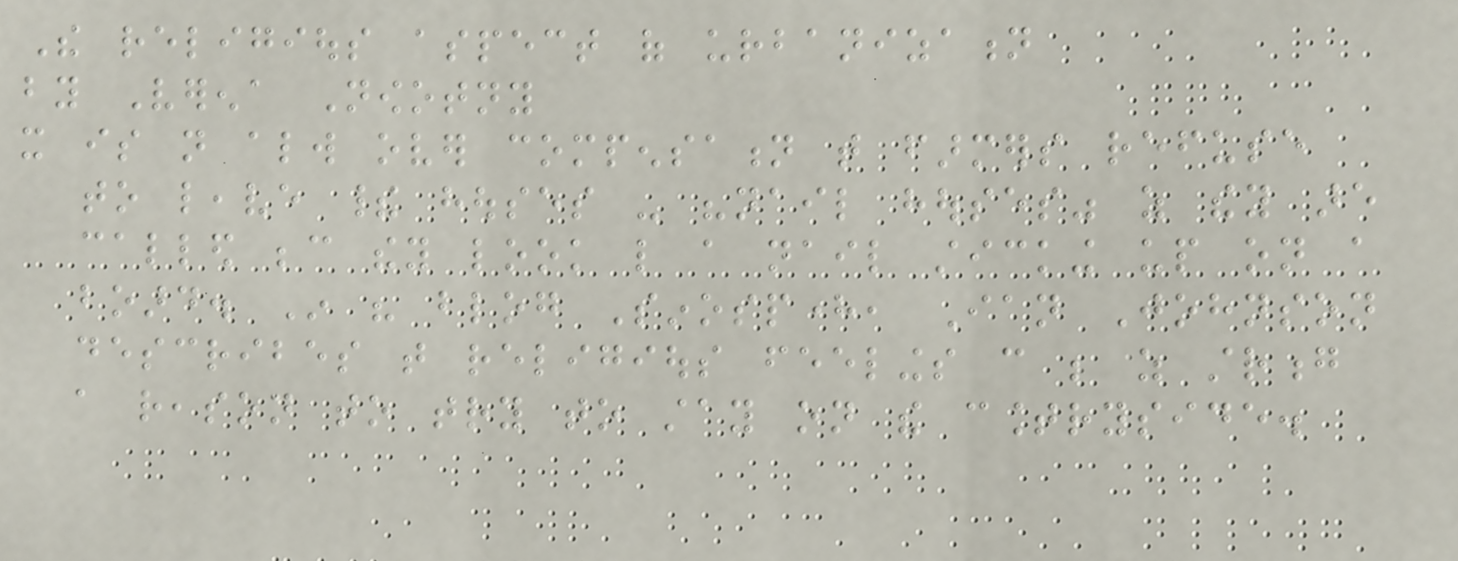The religious aspect of urbanization
by Verena Nowotny
it is not always over compensation that farmers refuse
to leave their houses - "nail houses" as they are
called because they look like a nail sticking up on a
board. In his blog Sinosphere, Ian Johnson
describes that religious feelings can be as strong
a reason to try to stay on the countryside.
